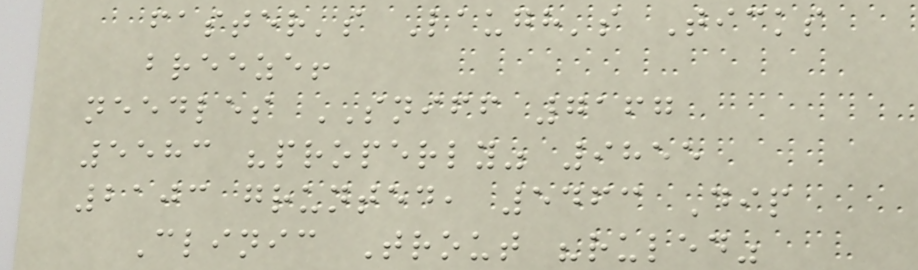faster's Laugh's Ticks
breeze!
needles SNIFF 7167
5583 "properly" 9855
2103 grunted, 5463 Dip
Clinic Trout "ruled"
